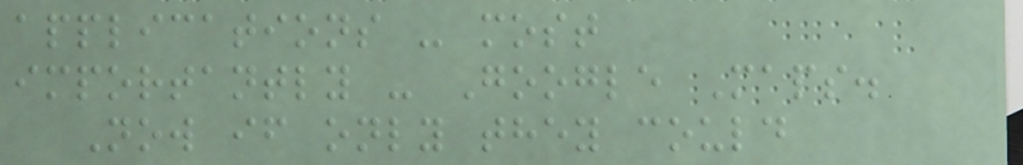applications - most
importantly - Google Maps.
Now if only they could
